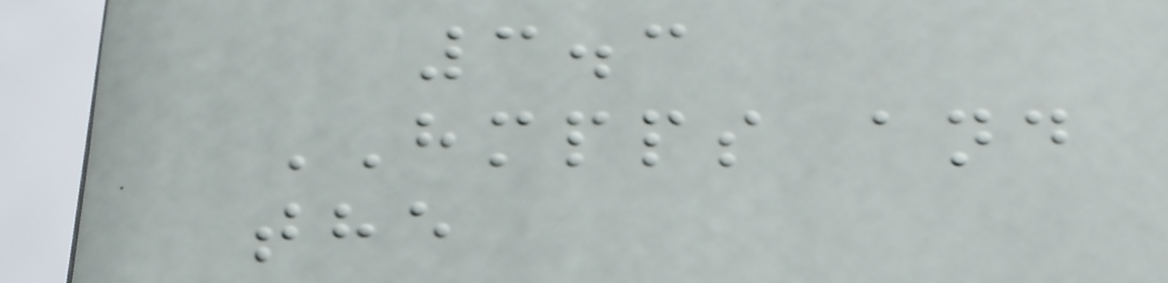3.3
HMPPS and
the
